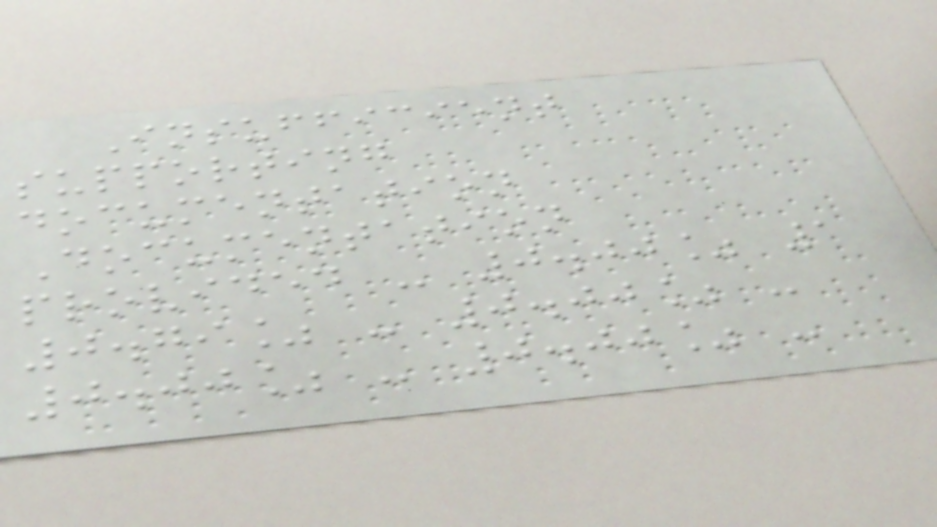Insufficient
supporting
documentation
Documentation
provided - 0.00% 1
0.79% - 0.00% -
0.00% - 0.00% -
